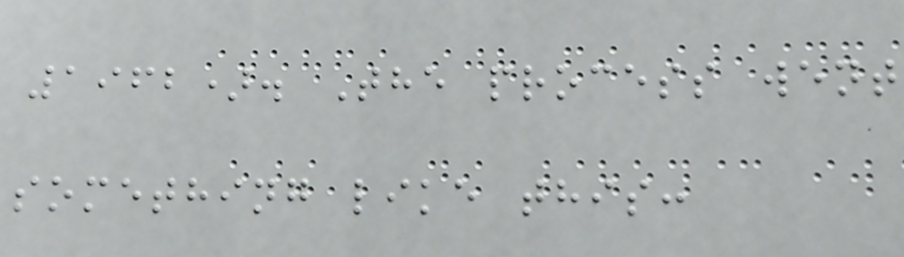1962). The process went
something like this:
